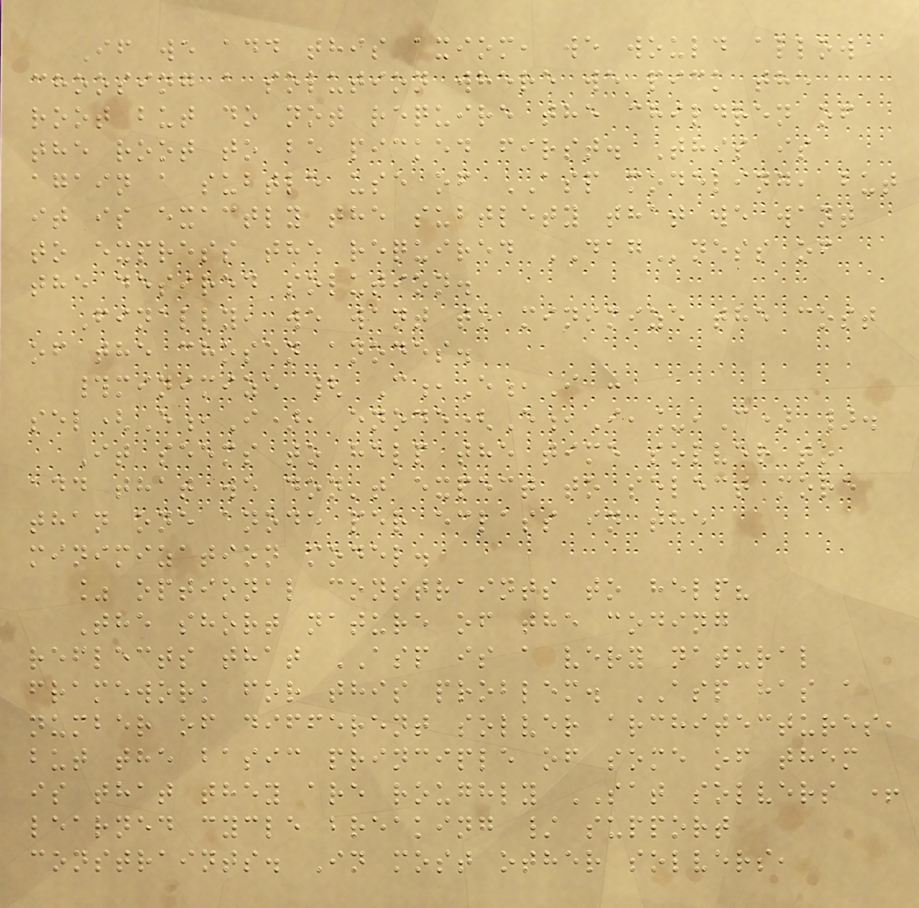If we add this axiom, we would allow
choosing a solution where we pick the
root but do not require the children of
the root to be picked first. This is
again a subtle use of ASP modeling, but
it is exactly the subtlety that we want
to express the required DAGness of
the desired solution.
Finally, we want to minimize the cost
of the chosen anodes.
#minimize { C,E,I :
sel(E,I), enode(E,I,_,C) }.
It seems to help the time solver to
add that we don't expect to select more
than one anode per eclass in the
minimization model.
% optional constraints to help?
The short nature of the coding
reflects that ASP is a very natural
framework for this problem. ASP has a
number of different solver architectures,
but the basic principle of some of them
is that they are roughly SAT solvers +
learned cycle breaking / support
constraints. In most other solvers,
